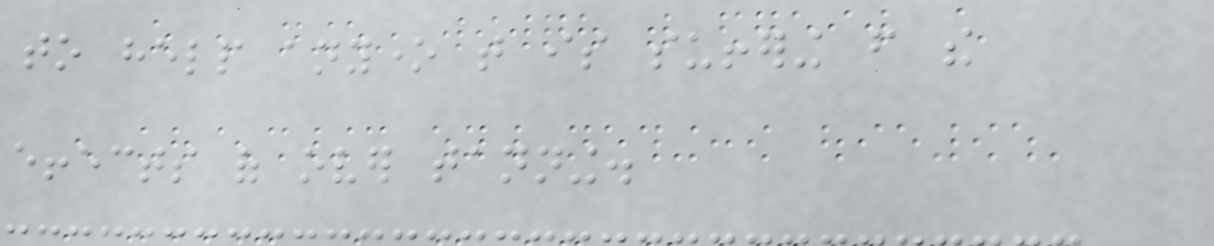to help anyone that is suffering from the
effects of over tanning.
